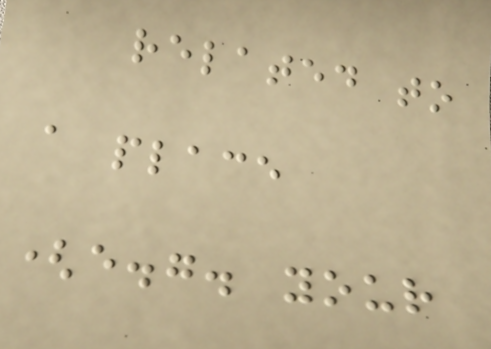related to
a place
(e.g. your
